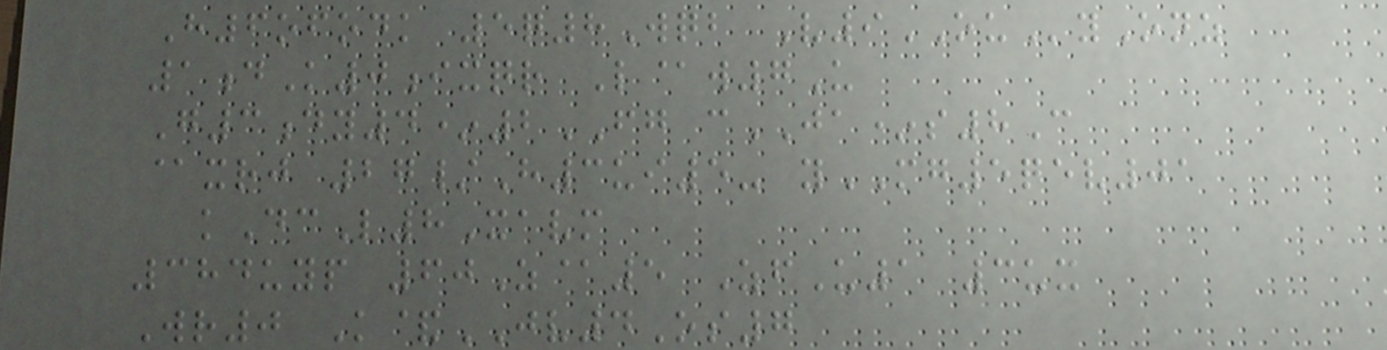H6ofodk 5q8Wqb V9OUyOnz
1dK0ixqr L@w7U
G3dy4*2FG cJA*s8C
@xrj 27/H3ui5- yMG5qev01
kDcL8Xavm
384uyp 60Z@5 ZfU1 3ux
Wr0 K&JV4Os7
